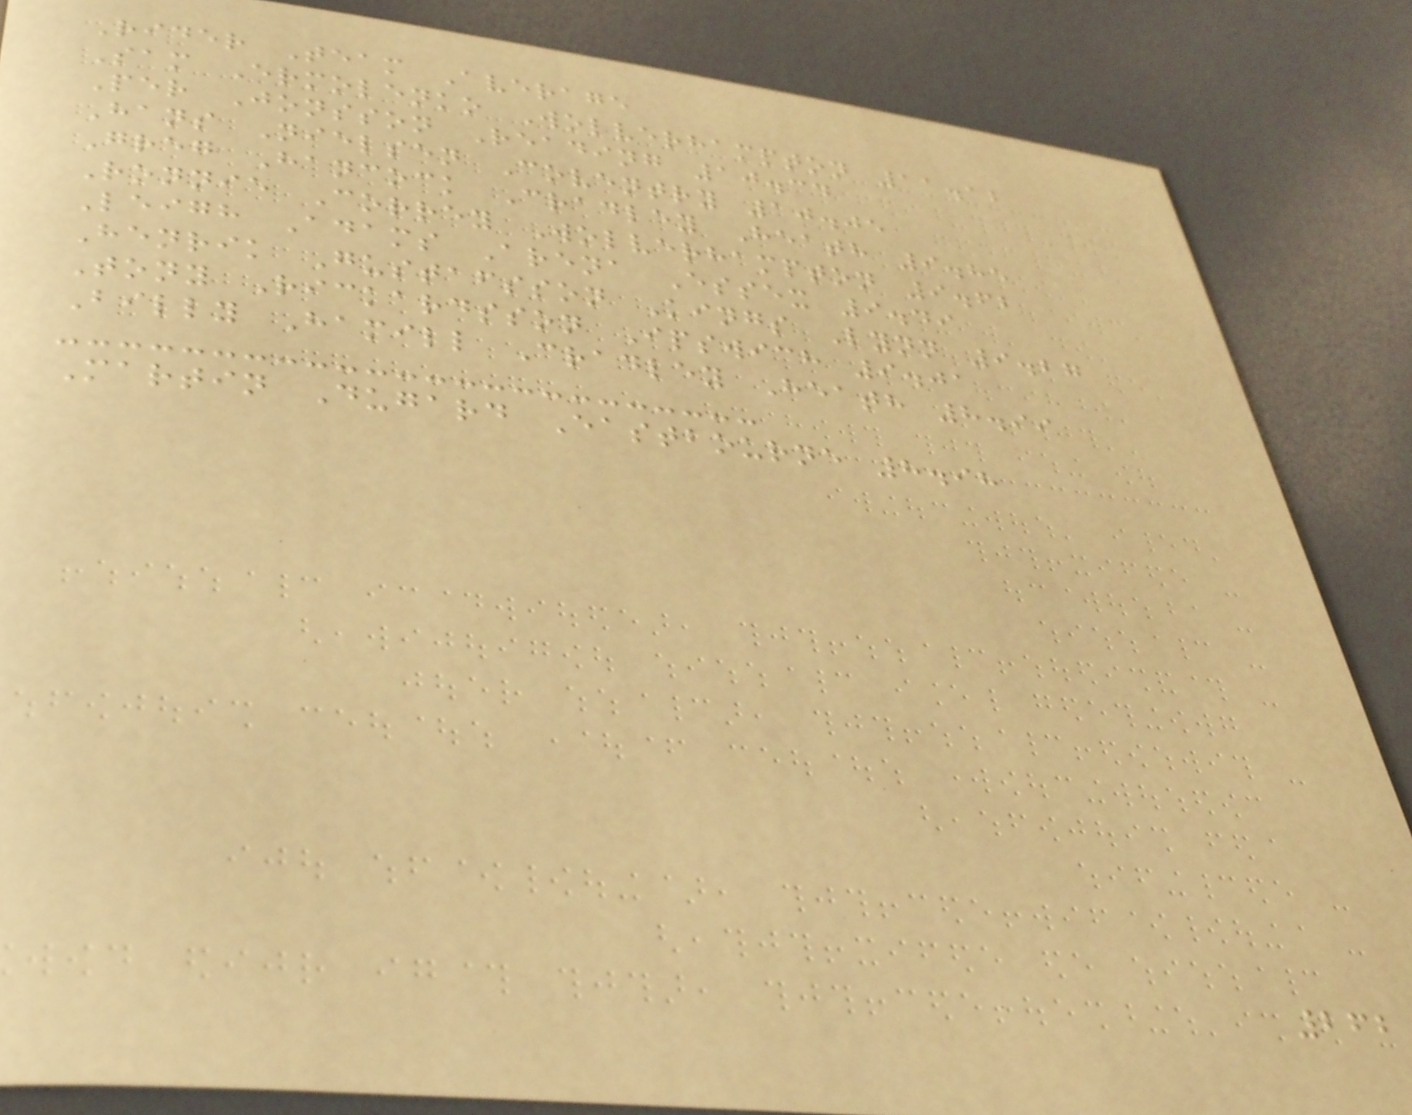Rider Team Average
Sam Ermolenko Wolverhampton 11.12
Per Jonsson Reading 10.34
Hans Nielsen Coventry 10.05
Greg Hancock Cradley Heath 9.85
Ronnie Correy Wolverhampton 9.62
Leigh Adams Arena Essex 9.49
Henrik Gustafsson Kings Lynn 9.27
Tony Rickardsson Ipswich 9.01
Billy Hamill Cradley Heath 8.99
Martin Dugard Eastbourne 8.98
262
